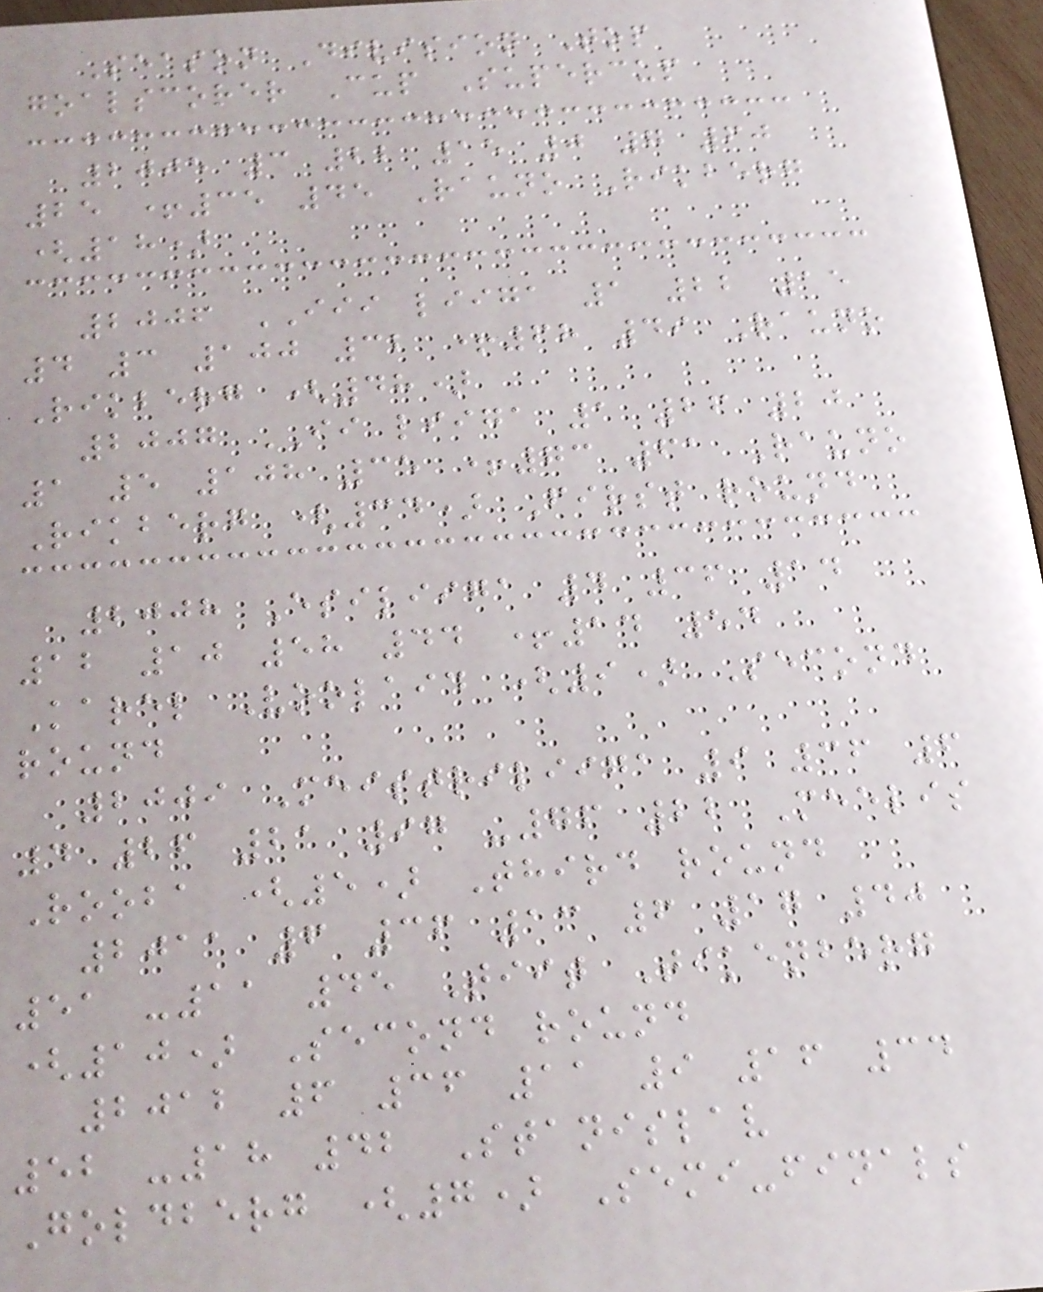Season Division Top
goalscorer Cup Supercup
2005 3 22 15 0 7 60
25 +35 45 Rauno Rikberg
(18)
2006 III liiga 1 22 15
4 3 100 32 +68 49 Rauno
Rikberg (48)
2007 II liiga 1 26 20
1 5 108 35 +73 61 Rauno
Rikberg (34) First round
2008 Esiliiga 4 36 14
12 10 58 44 +14 54
Karel Voolaid (9) Second
round
2009 Meistriliiga 9 36 6
4 26 21 97 -76 22 Meelis
Rooba (5) Third round
2011 6 36 13 6 17 40
51 -11 45 Tiit Tikenberg
(10) Second round
2012 6 36 11 9 16 34
52 -18 42 Stanislav
Goldberg (7) Semi-finals
